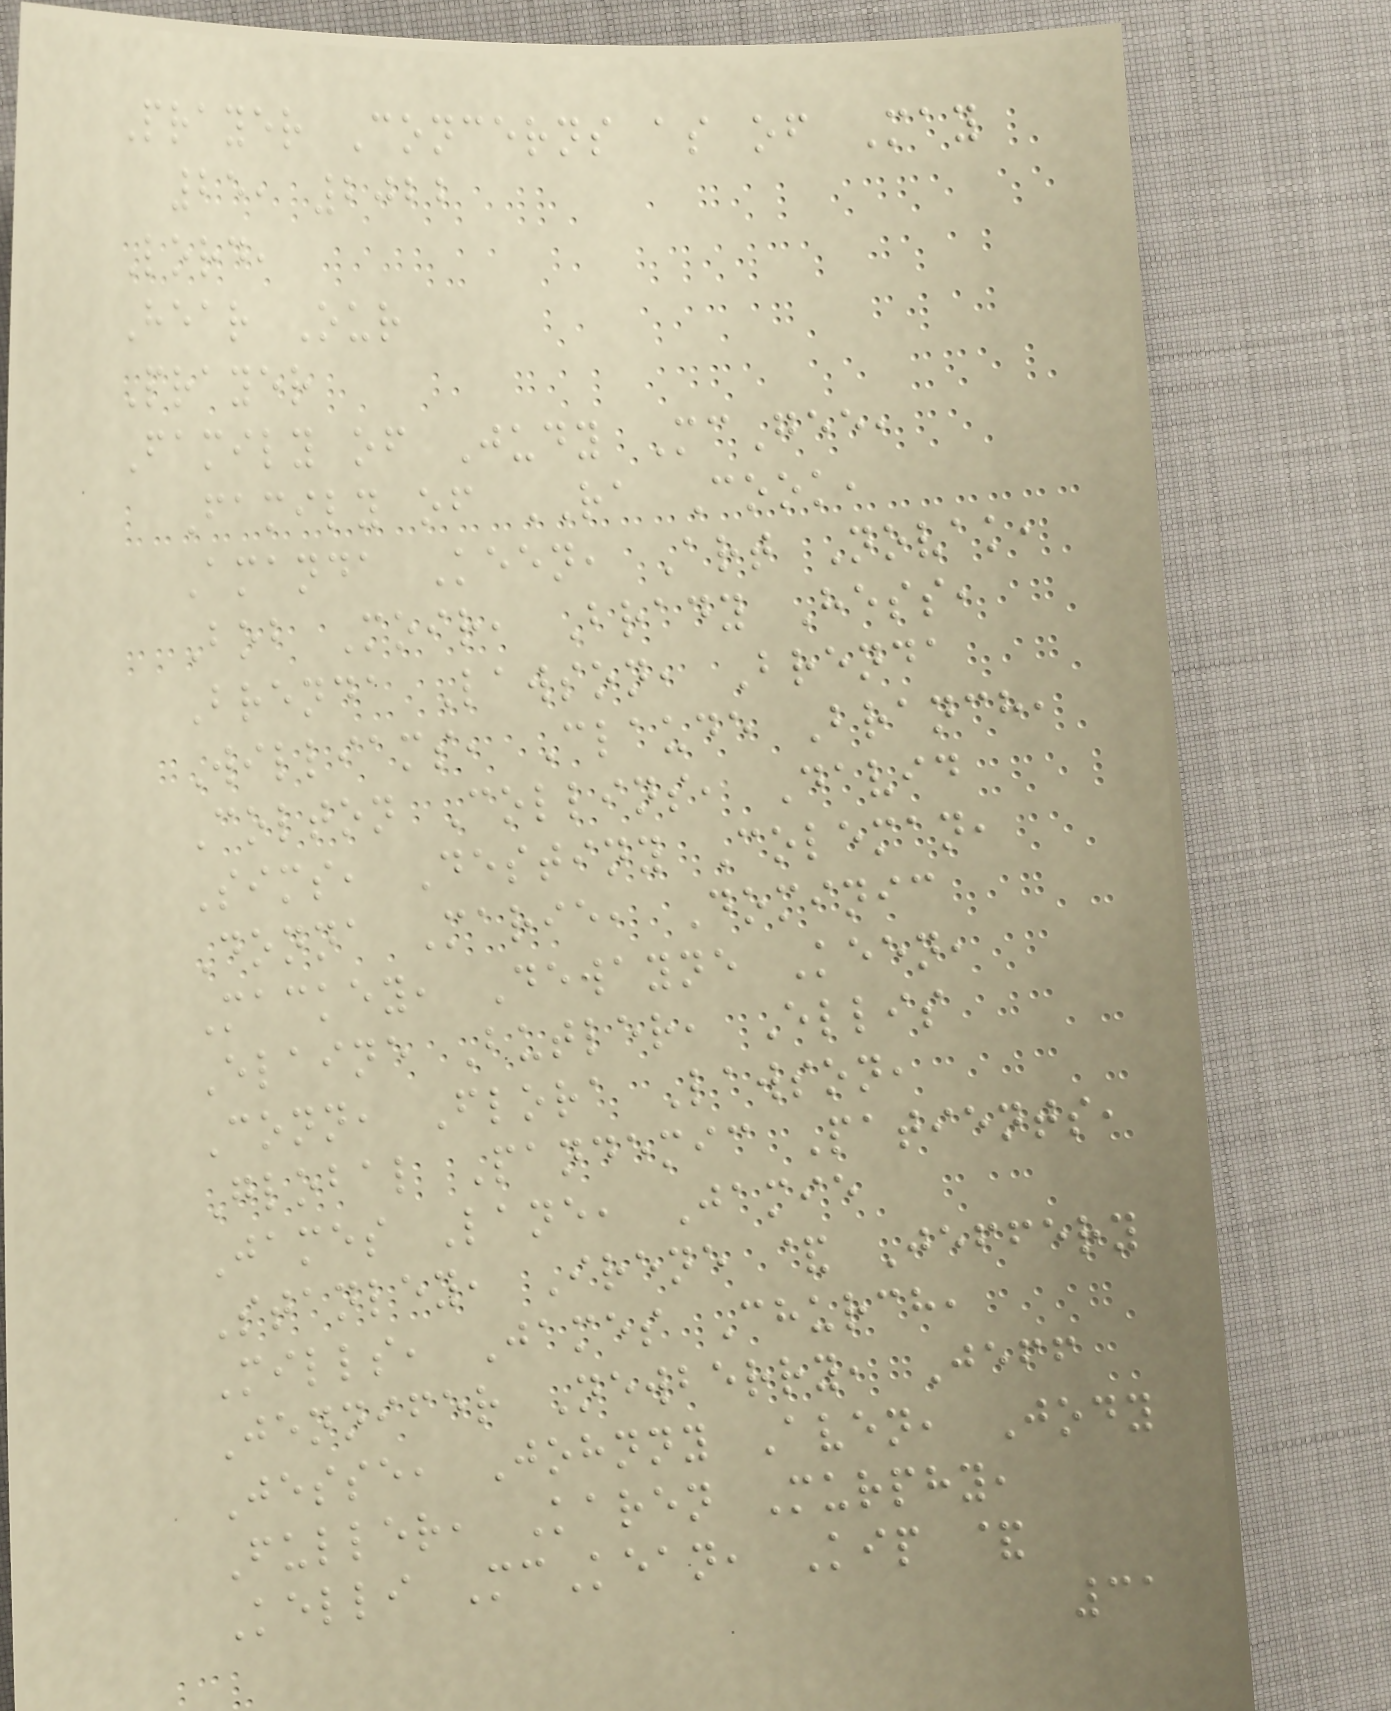Prayer Concerns as of May
25, 2022
Lord,
Hear Our
Prayer
Family of Judy McGee,
Family of RA Cook,
Amanda Keen, Art Novak,
Bob Moir, Brady Hess,
Brenda Lawson, Brenda
Williams, Claude Branch,
Colton Collins, David
Sims, Destiny Coleman,
Donna Marie, Dominic
Mackey, Dewayne Keen,
Elaine Butler, Ellis
Conn, Flora Lawson,
Global Pandemic Patients,
James Lane, Jamie
Stanley, Irene & Jeffery
Mills, James Church,
Jennifer Newberry, Jeff
Jesse, Johnny Aven, Jody
Fuller, Karen Murphy,
Kelli McKean, Kip &
31
